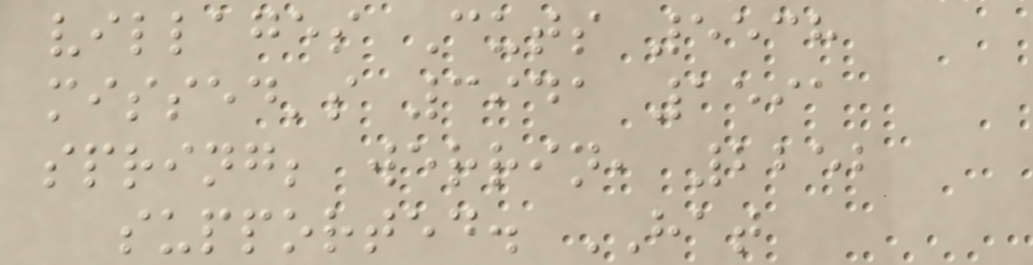villages Cuts 5538
missed's 3941 1591
spring; werrin, 2252
supported. HAT
